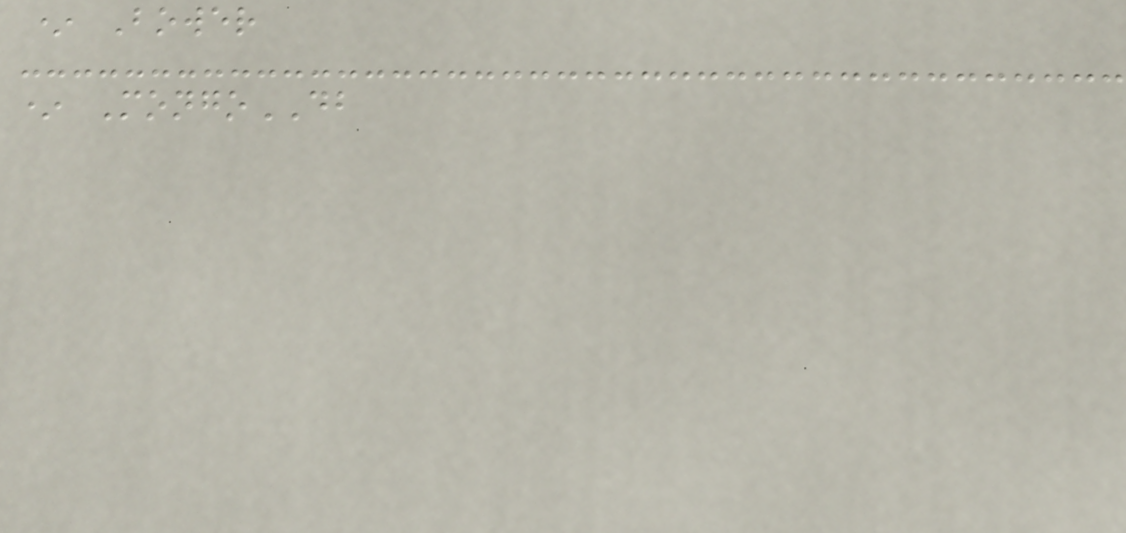* Bower
* MongoDB
